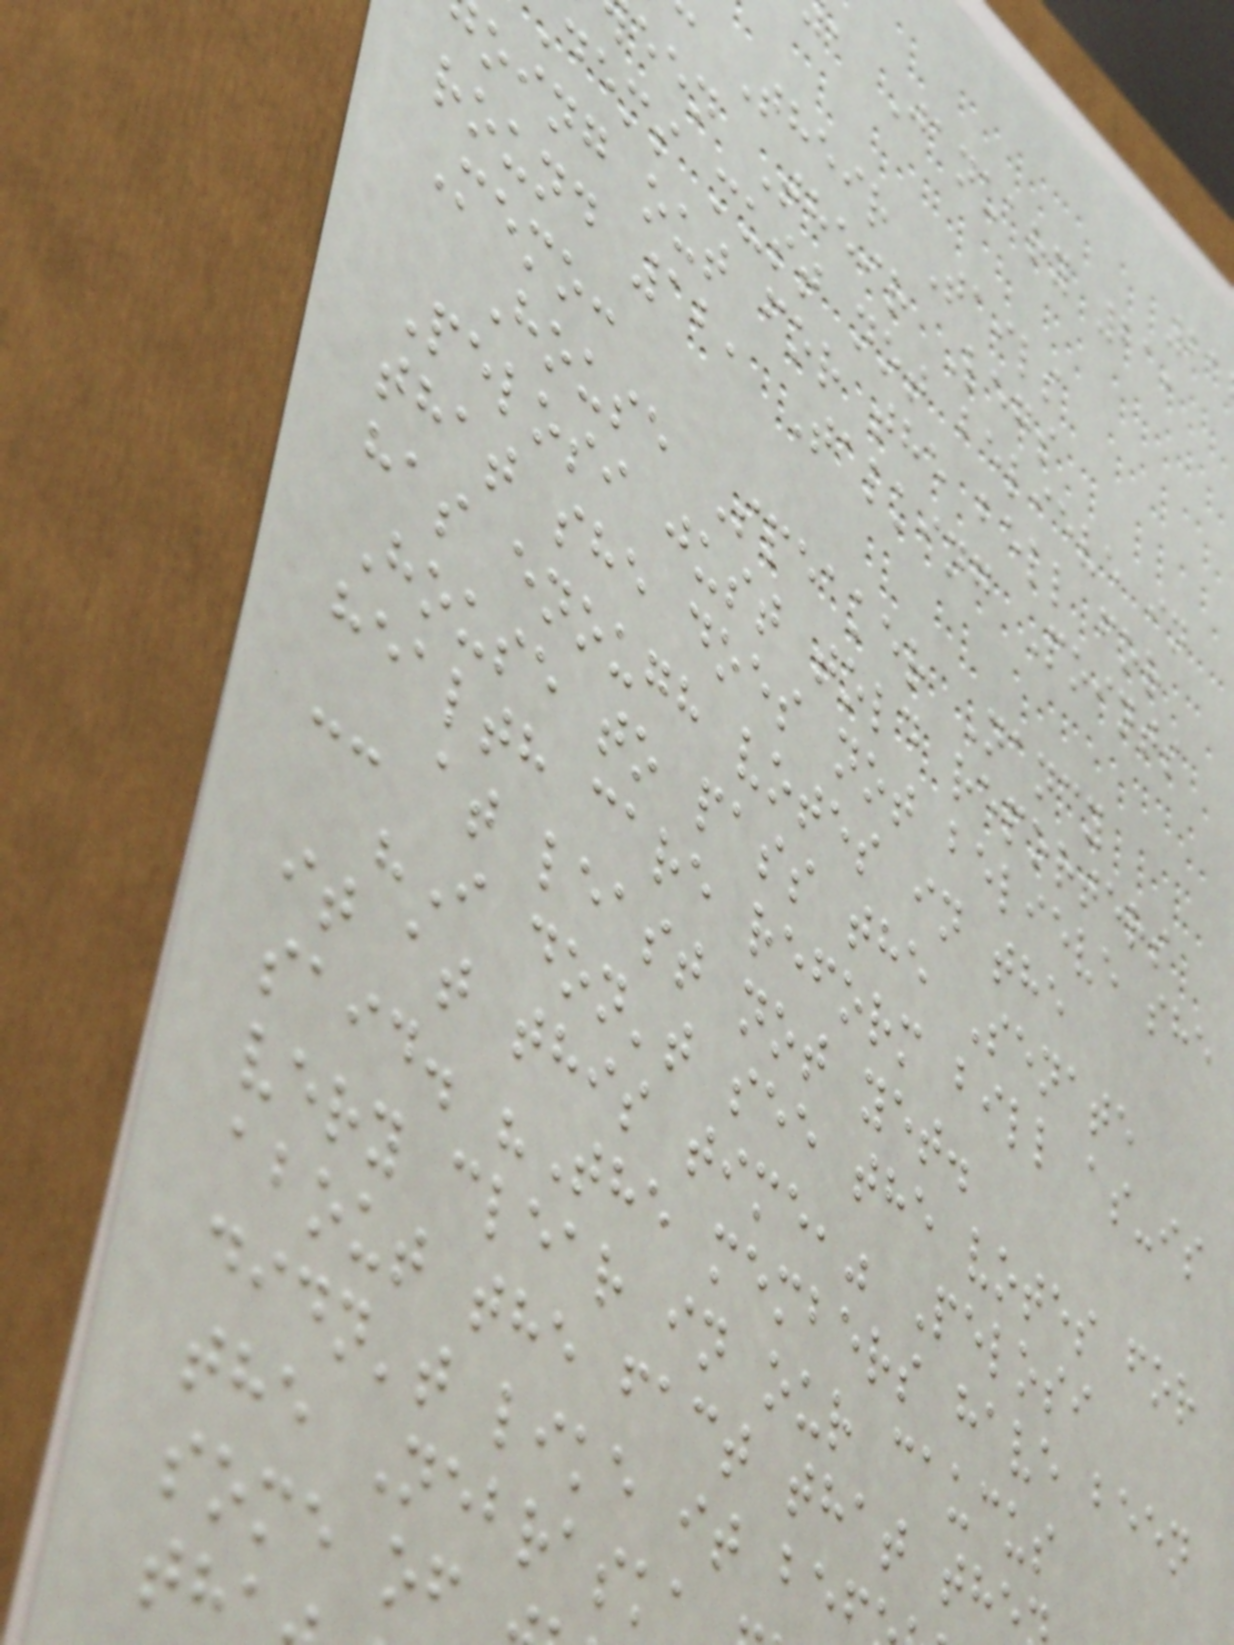, January 21,
Their Tails
een Their Legs
dems must not believe in
oing out for the bell for
round 12, Talking Points
Memo:
House Speaker Nancy
Pelosi just told reporters
that she does not believe she
has enough votes in the
House to pass the Senate
health care reform bill as-is
-- at least not yet.
"I don't see the votes for
it at this time," Pelosi
said. "The members have been
very clear in our caucus
about the fact that the
didn't like it be
the Nebrask
some of
